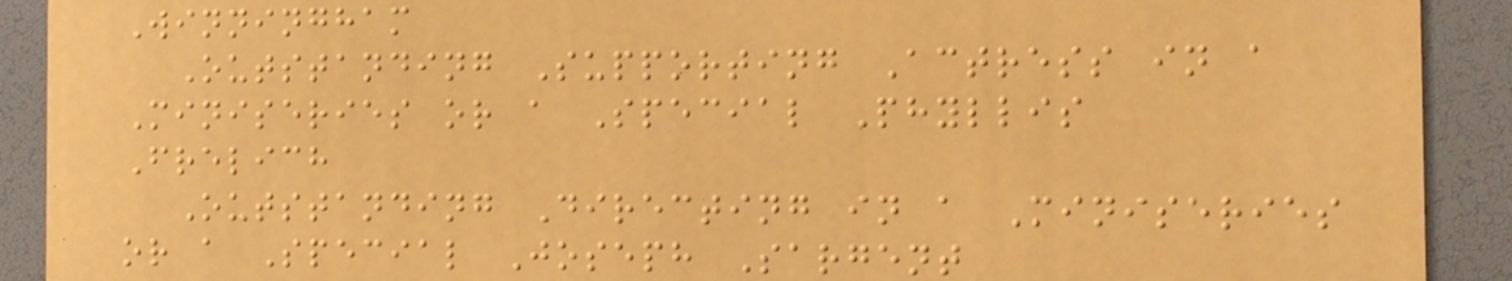Winningham
Outstanding Supporting Actress in a
Miniseries or a Special Phyllis
Frelich
Outstanding Directing in a Miniseries
or a Special Joseph Sargent
